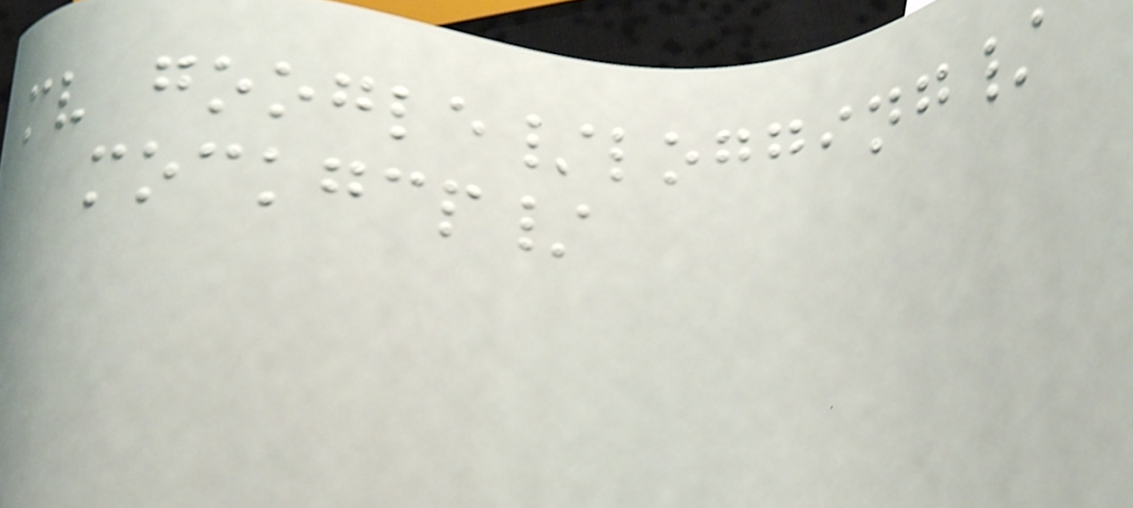mv google/logging/
mockgcp/
